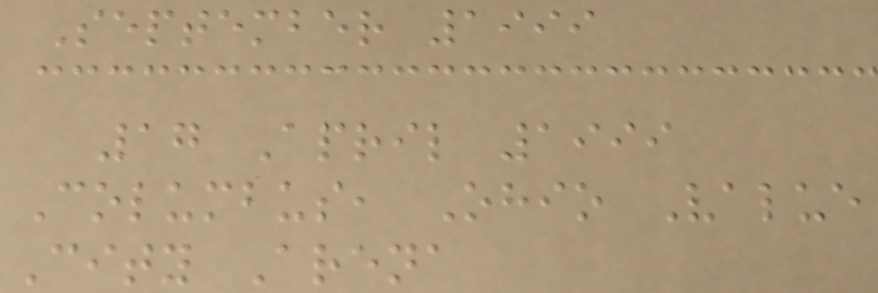September 1999
17 April 1999
Columbus, Ohio Value
City Arena
